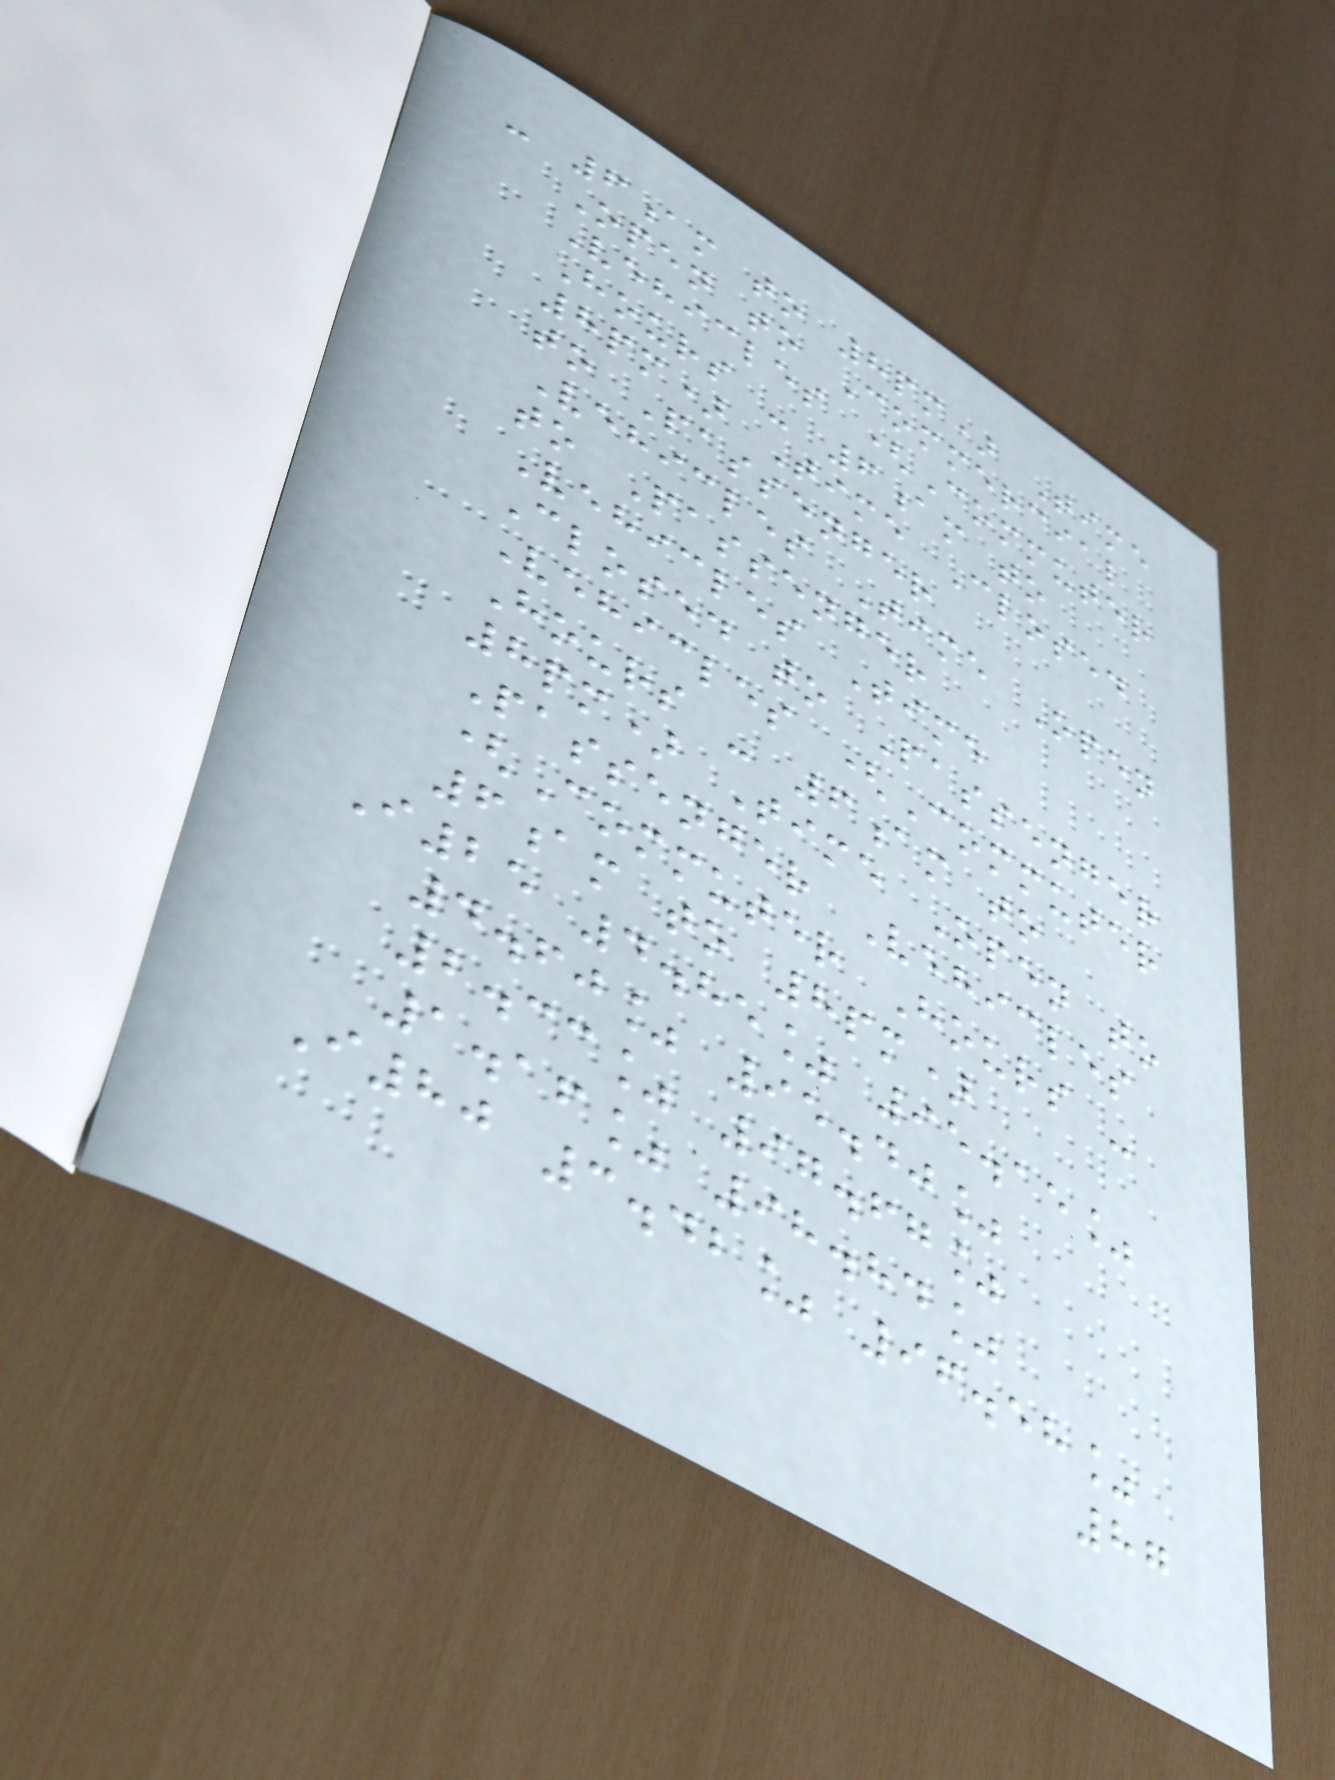- 6am to 8pm) Time
Open to Commercial
Vehicles (Commuter
Hours - 6am to
8pm) Time Closed
to Passenger
Vehicles Time Open
to Passenger
Vehicles Time
Closed to Passenger
Vehicles (Commuter
Hours - 6am to
8pm) Time Open to
Passenger Vehicles
(Commuter Hours -
6am to 8pm)
I25 4.85% 95.15%
4.60% 95.40%
2.33% 97.67%
1.16% 98.84%
I80 3.42% 96.58%
87
